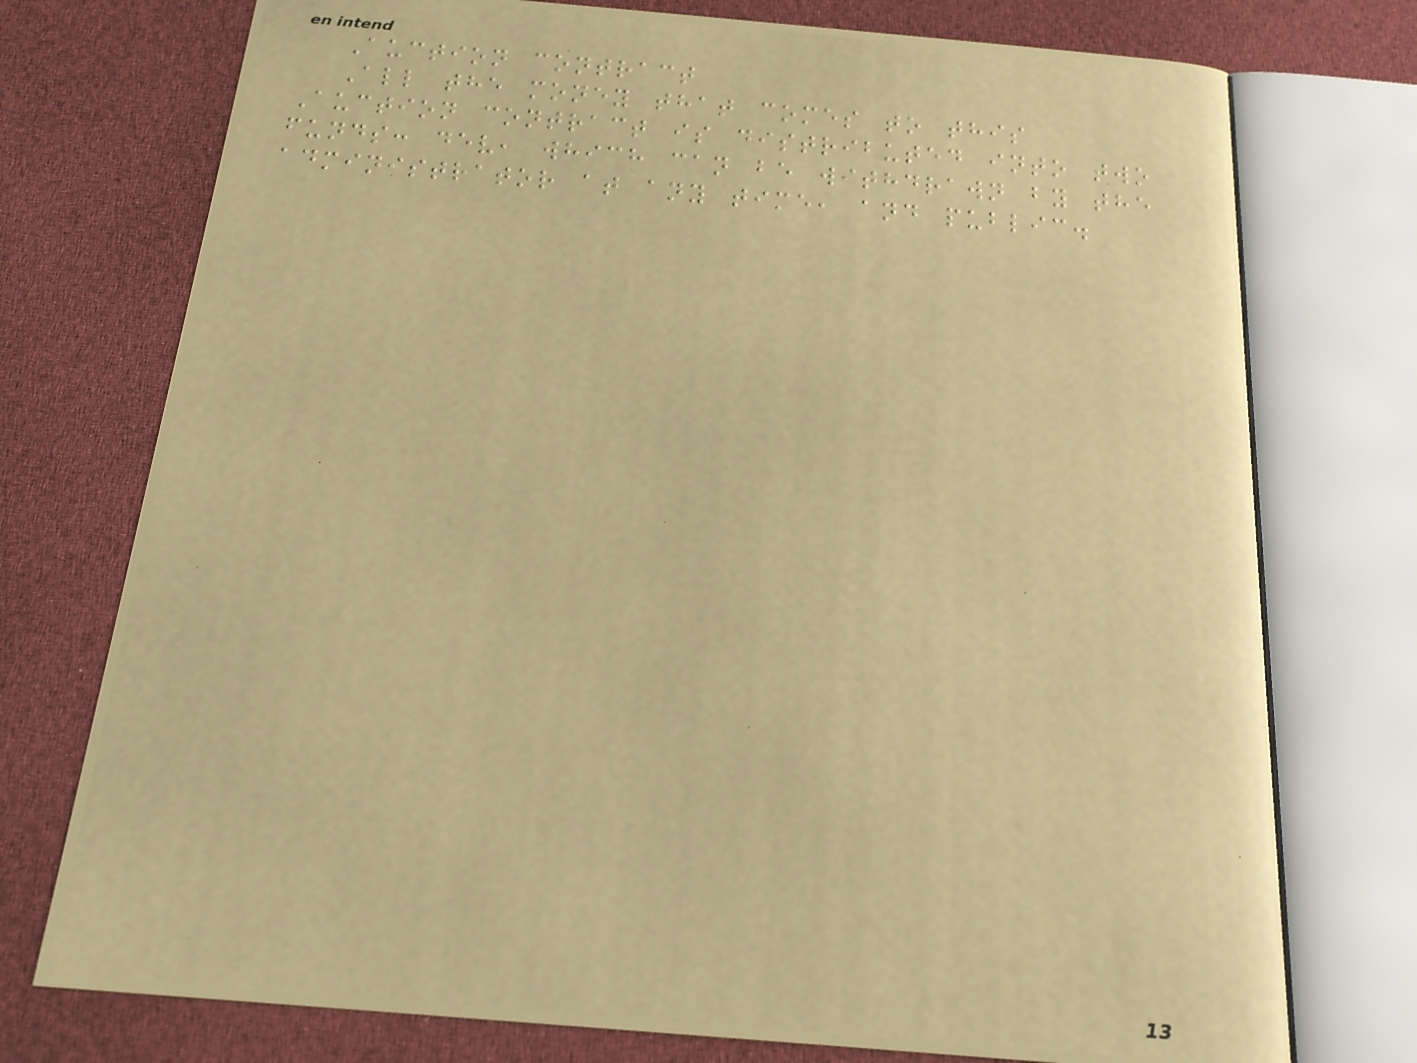Auction contract
All the money that comes to this
Auction contract is distributed into two
funds: dev, which can be withdrawn by the
administrator at any time, and public.
